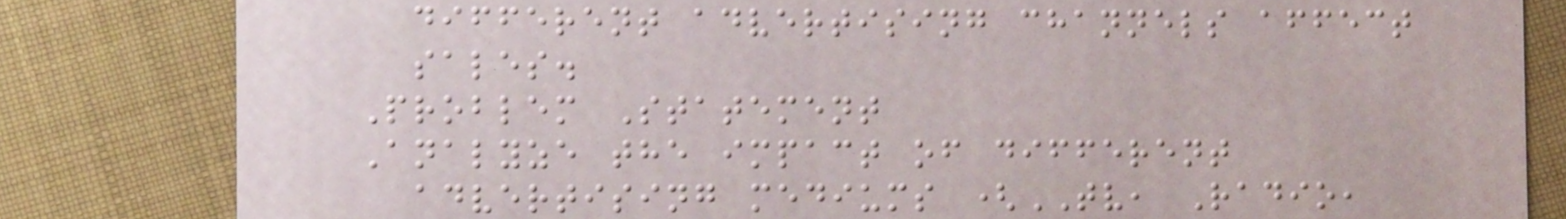different advertising channels affect
sales.
Problem Statement
Analyze the impact of different
advertising mediums (TV, Radio,
